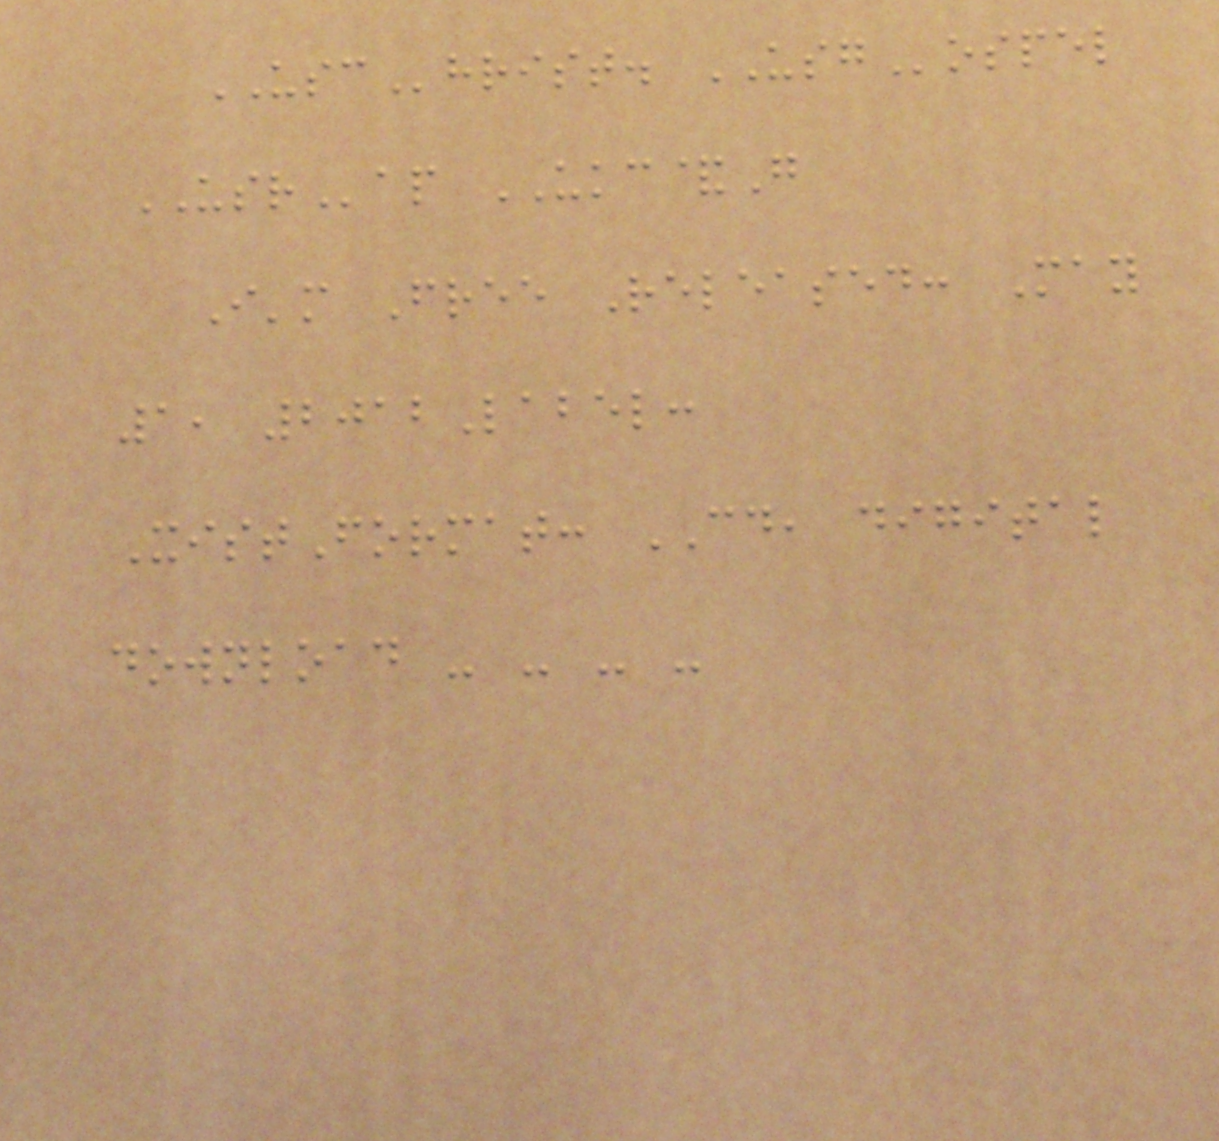USChrist. USGospel
USRap UKC&G
I'm Free Released: May
1, 2012Label:
XistFormat: CD, digital
download - - - -
